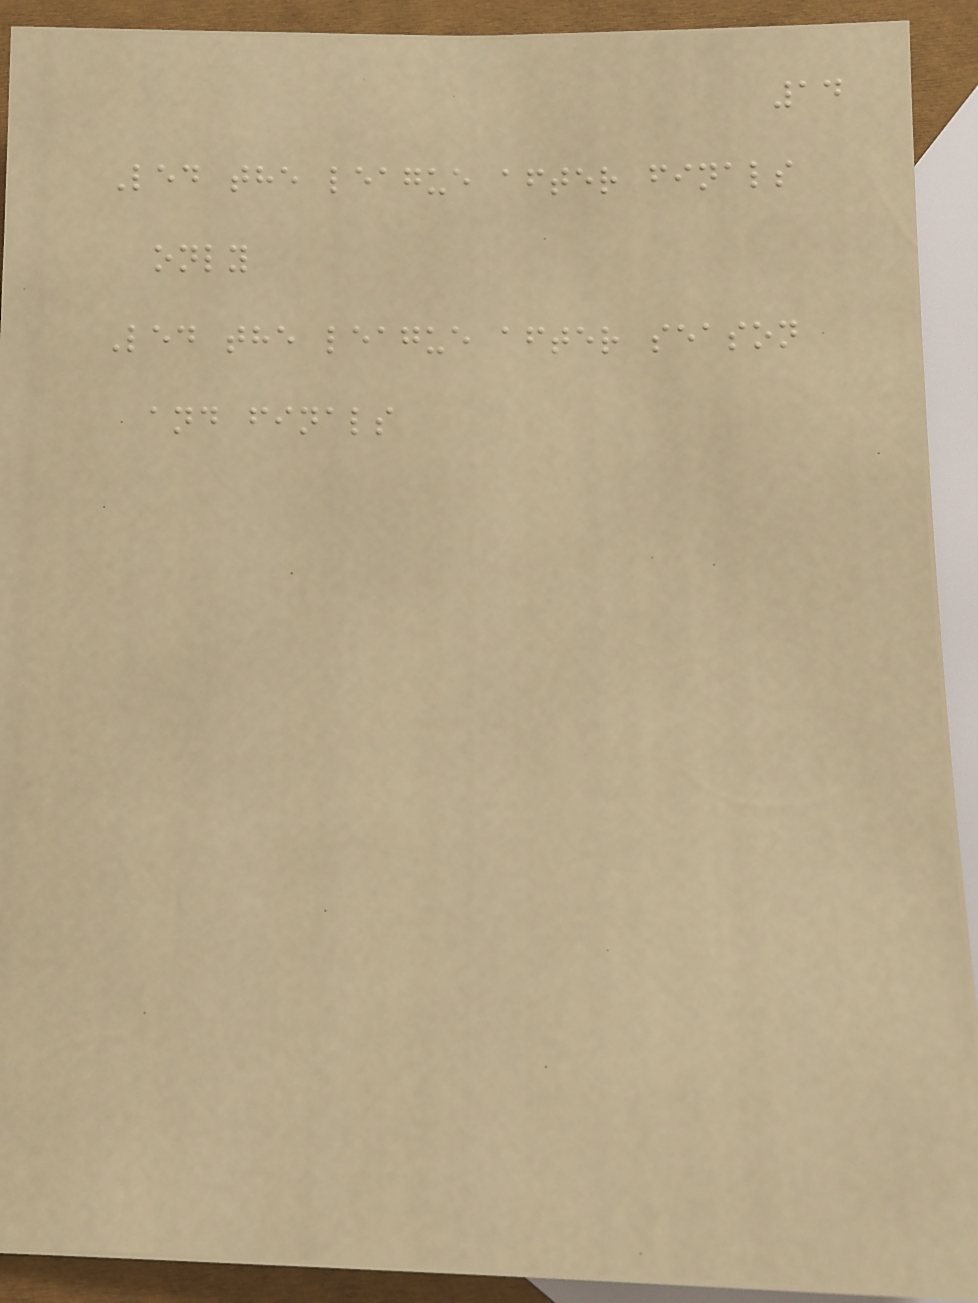14
Led the league after finals
only
Led the league after season
and finals
